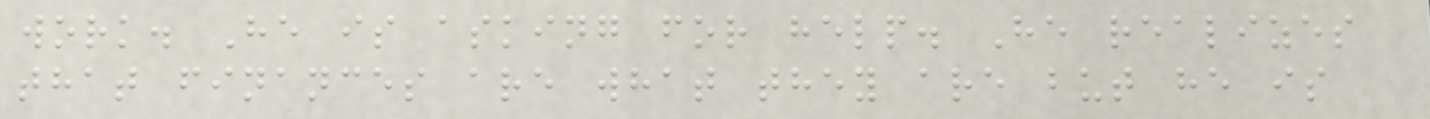work. He is asking for help. He realizes
that finances are what they are but he is
